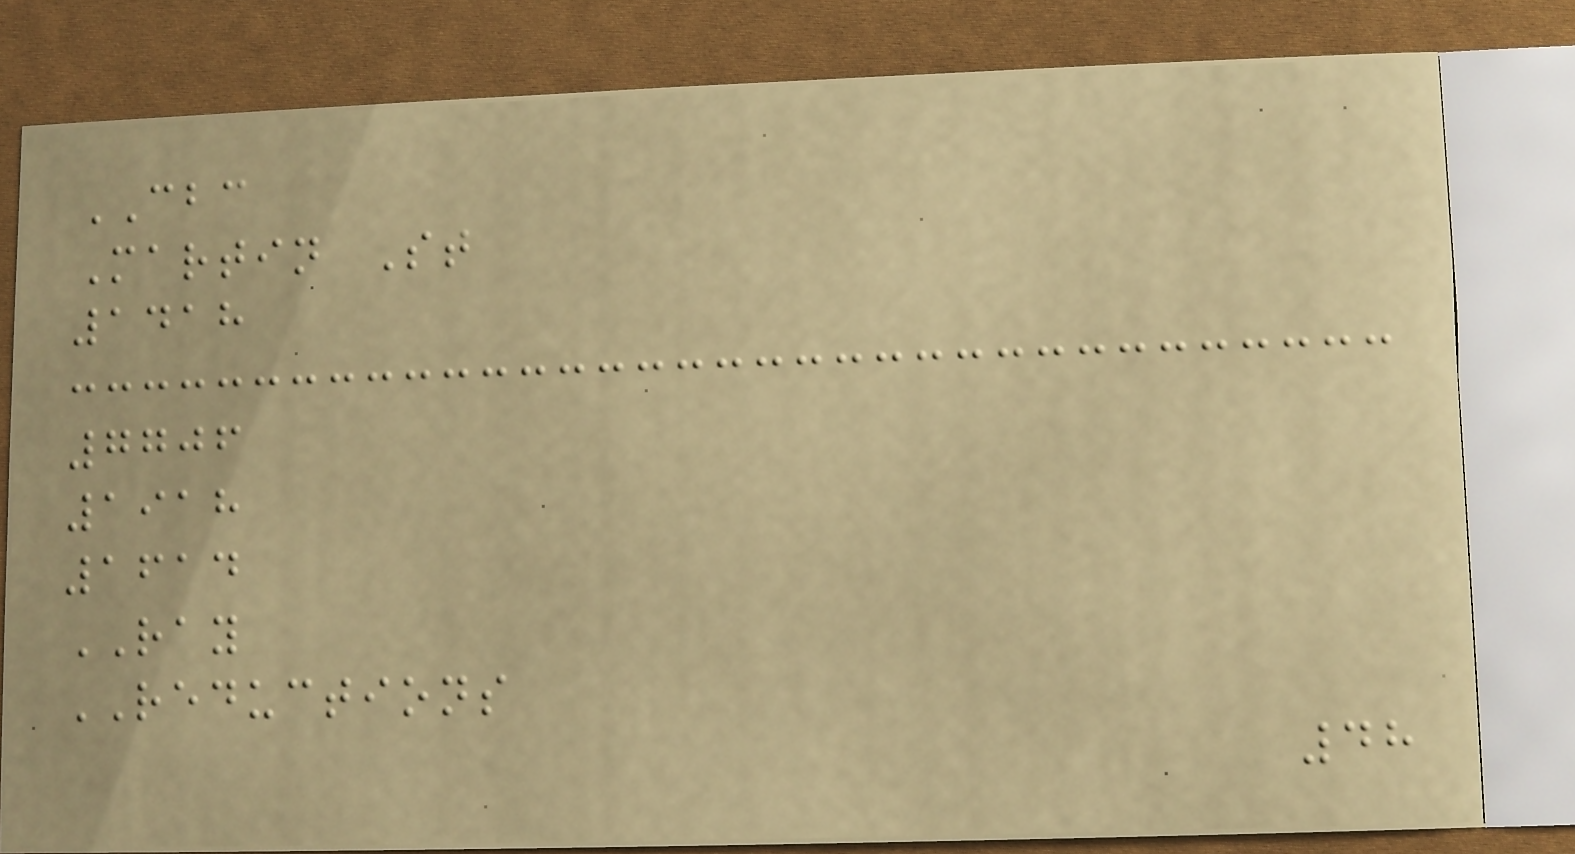CBC
Martin St
1418
7706
1918
1614
RAY
REDUCTIONS
48
